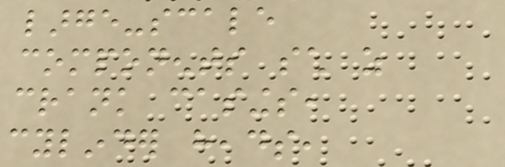large-scale
components such as
crank casings,
cylinder heads,
